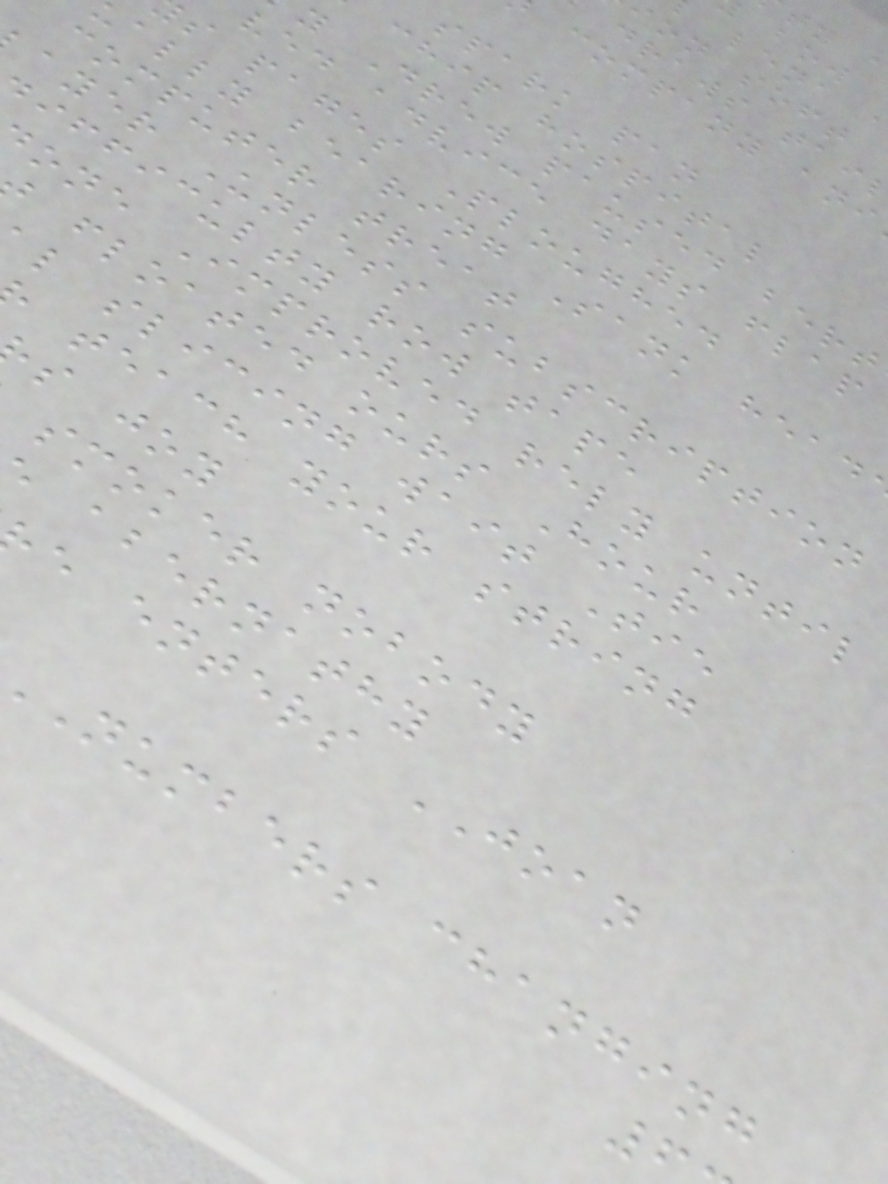ion soft
draws tai
company ani
spark pan
chip hospital
y Drew paused bert
ved advice days flap
s pages Ploughed
ally bearing Sank head
computer treat
ayer Unless subscription
ifficulty row tape
one Improved rely until
floated ours Hour
l slicing wait Tie
teach your string
s joy
smoker nobody
abernathy
e enters JOAN
numbers changing
